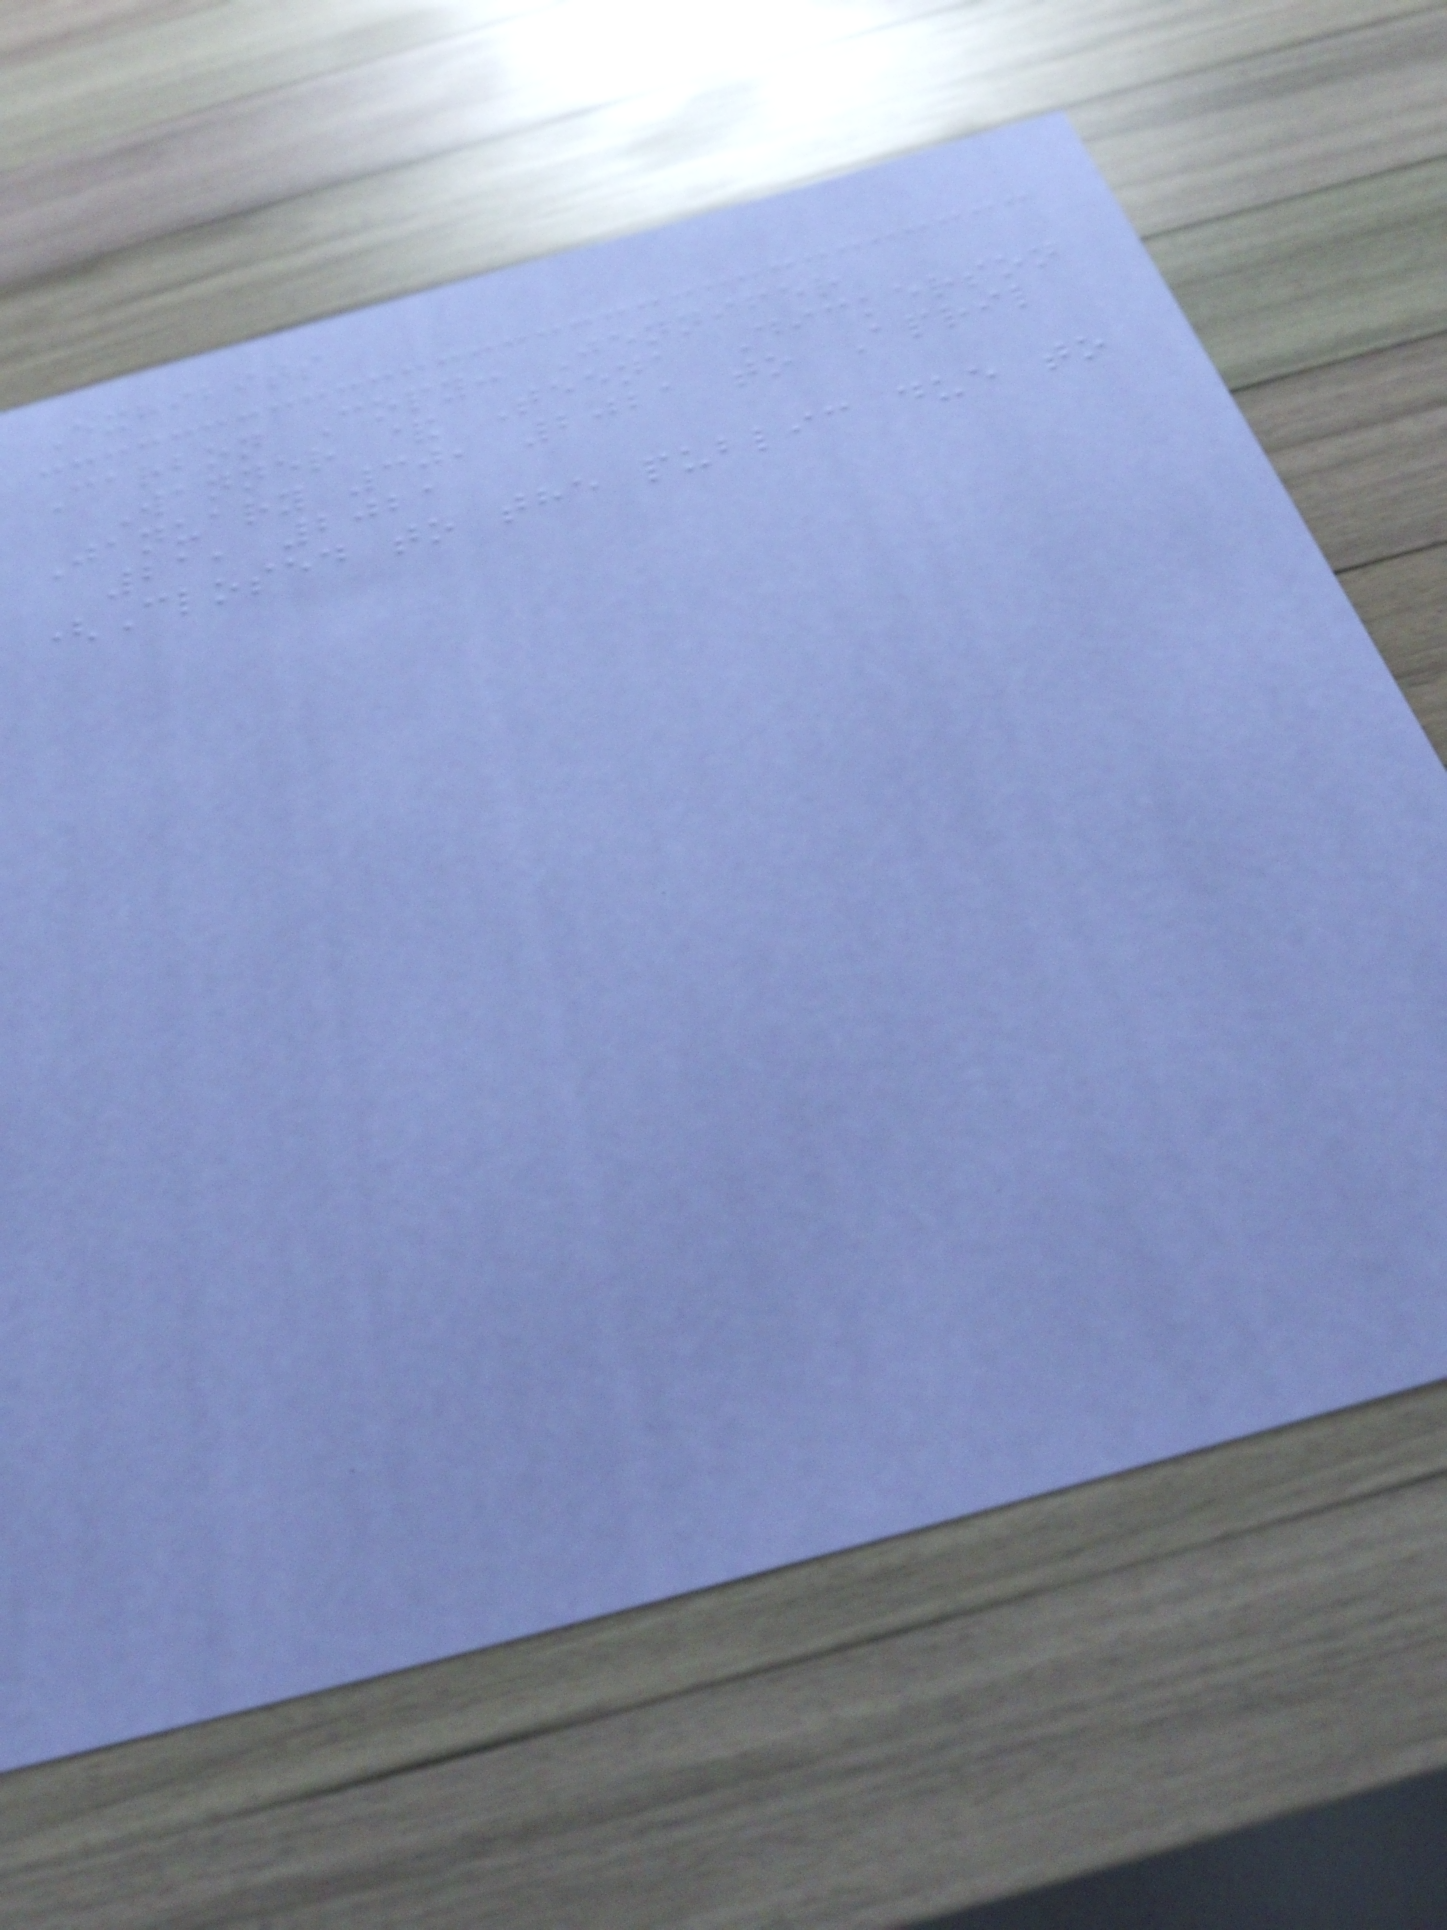Exhibits
Carbon Copy: Jennifer
Wanner & Teena Dickerson
January 30, 2021 to April
21, 2021
(Closed to the public due to
